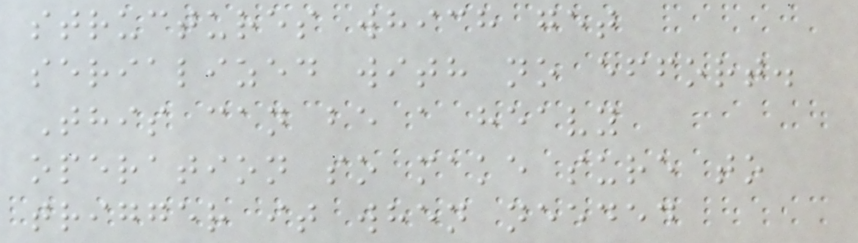structures which get
serialized with no effort.
This can be a heavy
operation so make sure to
trigger it when needed
